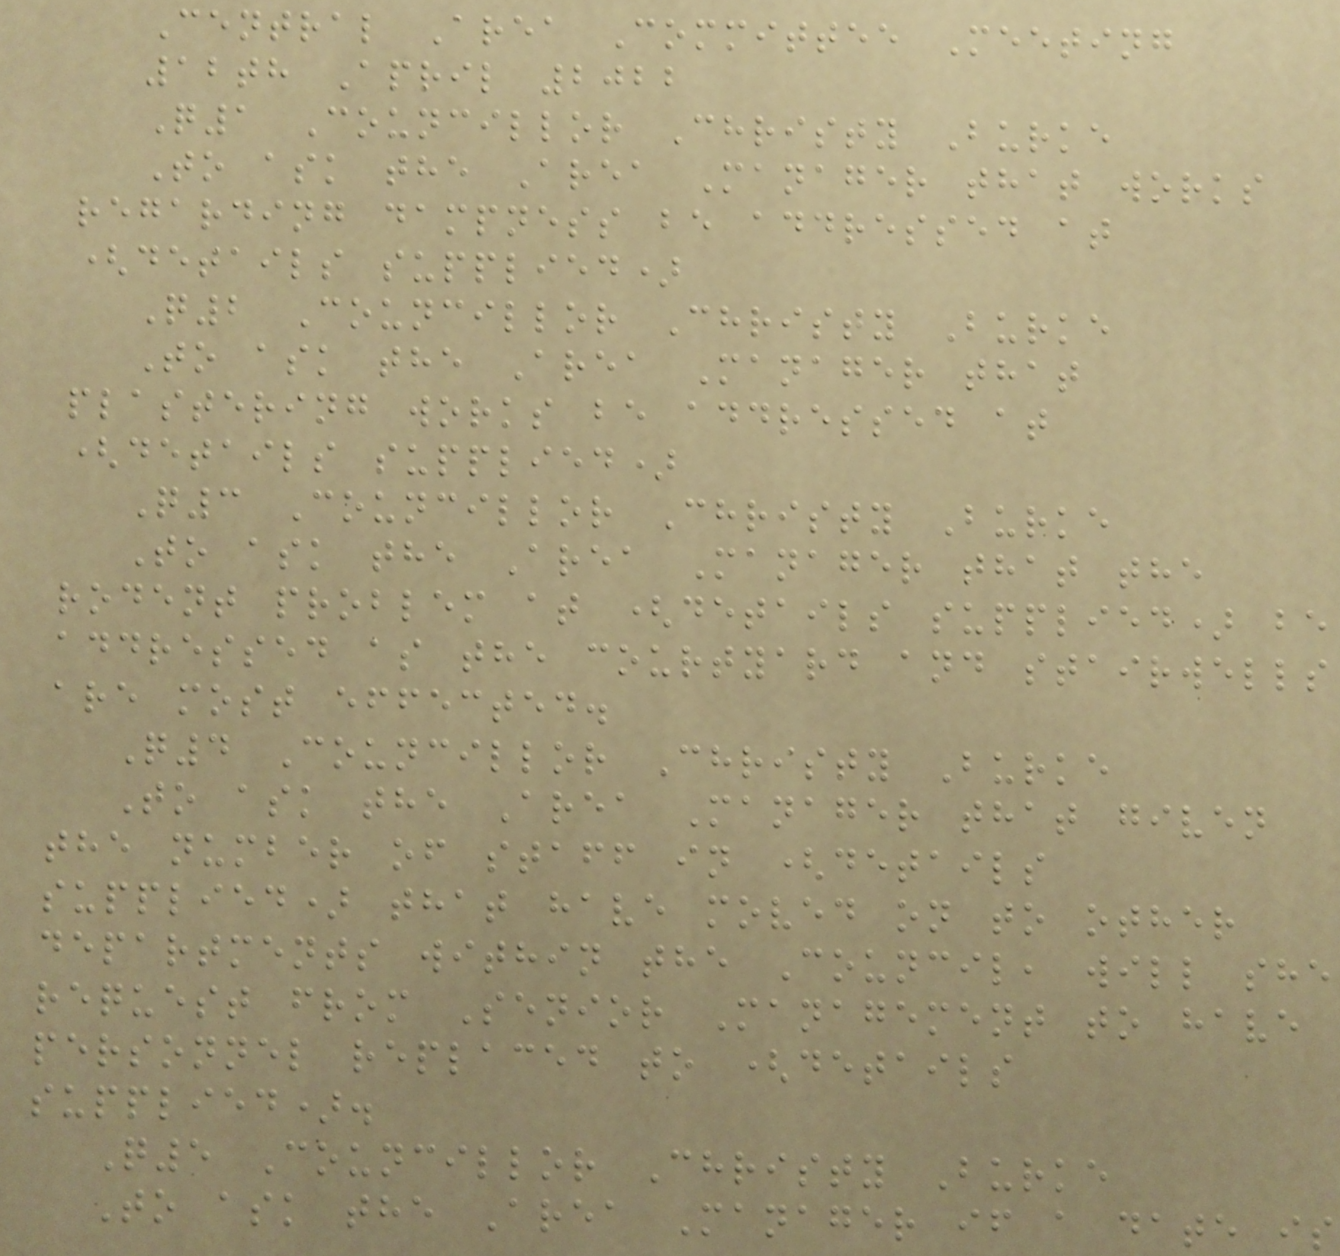Central Area Committee Meeting
12th April 2022
Q1 Councillor Christy Burke
To ask the Area Manager that works
regarding dampness be addressed at
(details supplied)
Q2 Councillor Christy Burke
To ask the Area Manager that
plastering works be addressed at
(details supplied)
Q3 Councillor Christy Burke
To ask the Area Manager that the
rodent problem at (details supplied) be
addressed as the courtyard and stairwells
are most effected.
Q4 Councillor Christy Burke
To ask the Area Manager that given
the number of staff in (details
supplied) that have moved on to other
departments within the Council, will she
request from Senior Management to have
personnel replaced to (details
supplied).
Q5 Councillor Christy Burke
To ask the Area Manager if a date is
